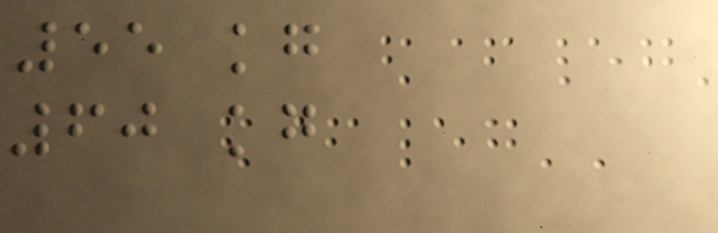55 kg
60 kg
